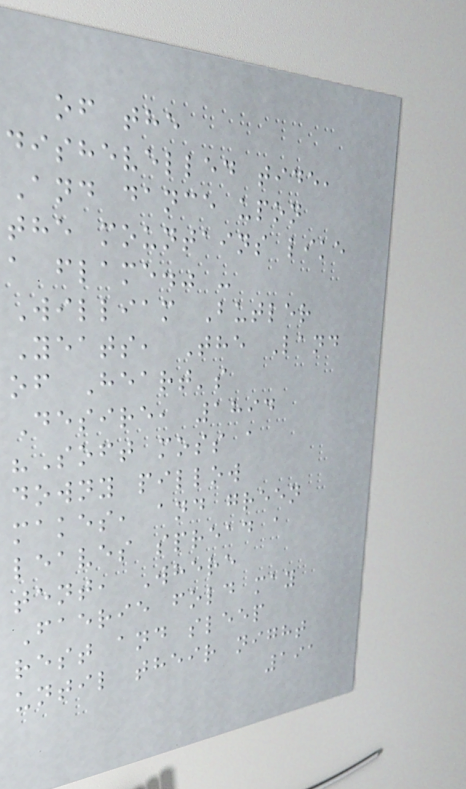of the
dishevelled tide,
And dance upon
the mountains like
a flame." -
William Butler
Yeats, The Land
of Heart's
Desire, 1894
"Soft moss a
downy pillow
makes, and green
leaves spread a
tent, Where
Faerie fold may
rest and sleep
until their night
191
